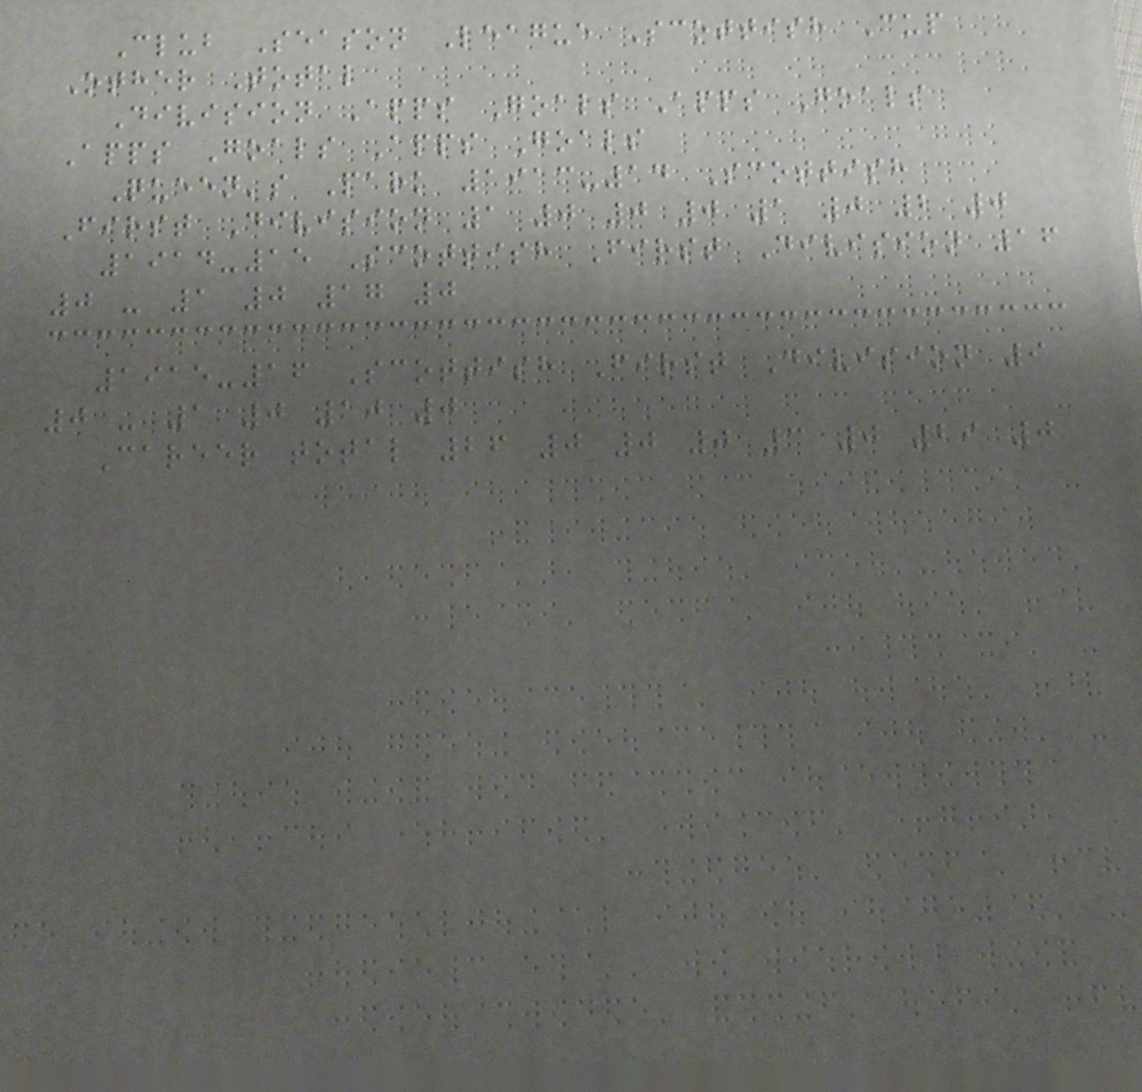Club Season League Scottish Cup
Other Total
Division Apps Goals Apps Goals
Apps Goals Apps Goals
Queen's Park 1913-14 Scottish
First Division 1 0 0 0 1 0 2 0
1914-15 Scottish First Division 16
0 - 1 0 17 0
1915-16 Scottish First Division 9
0 - 1 0 10 0
Career total 26 0 0 0 3 0 29 0
